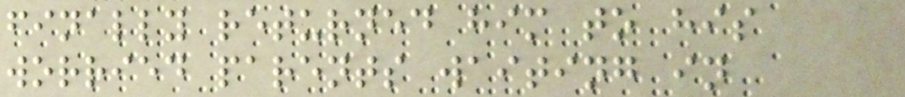finally returned him to his
worried parents waiting in
